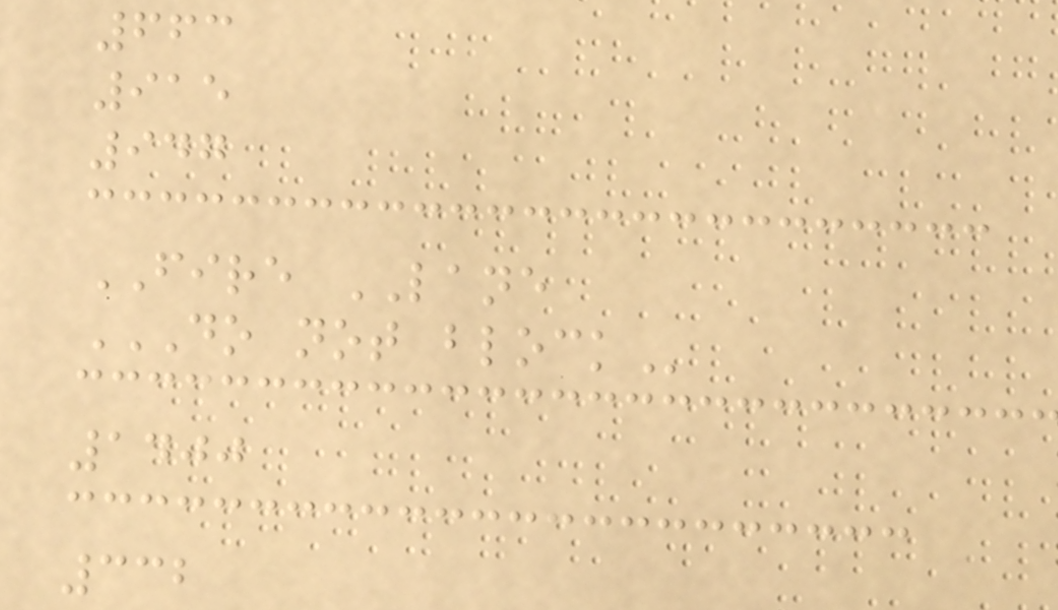663
915
947
FIRE LANE
DO NOT BLOCK
1400
332
